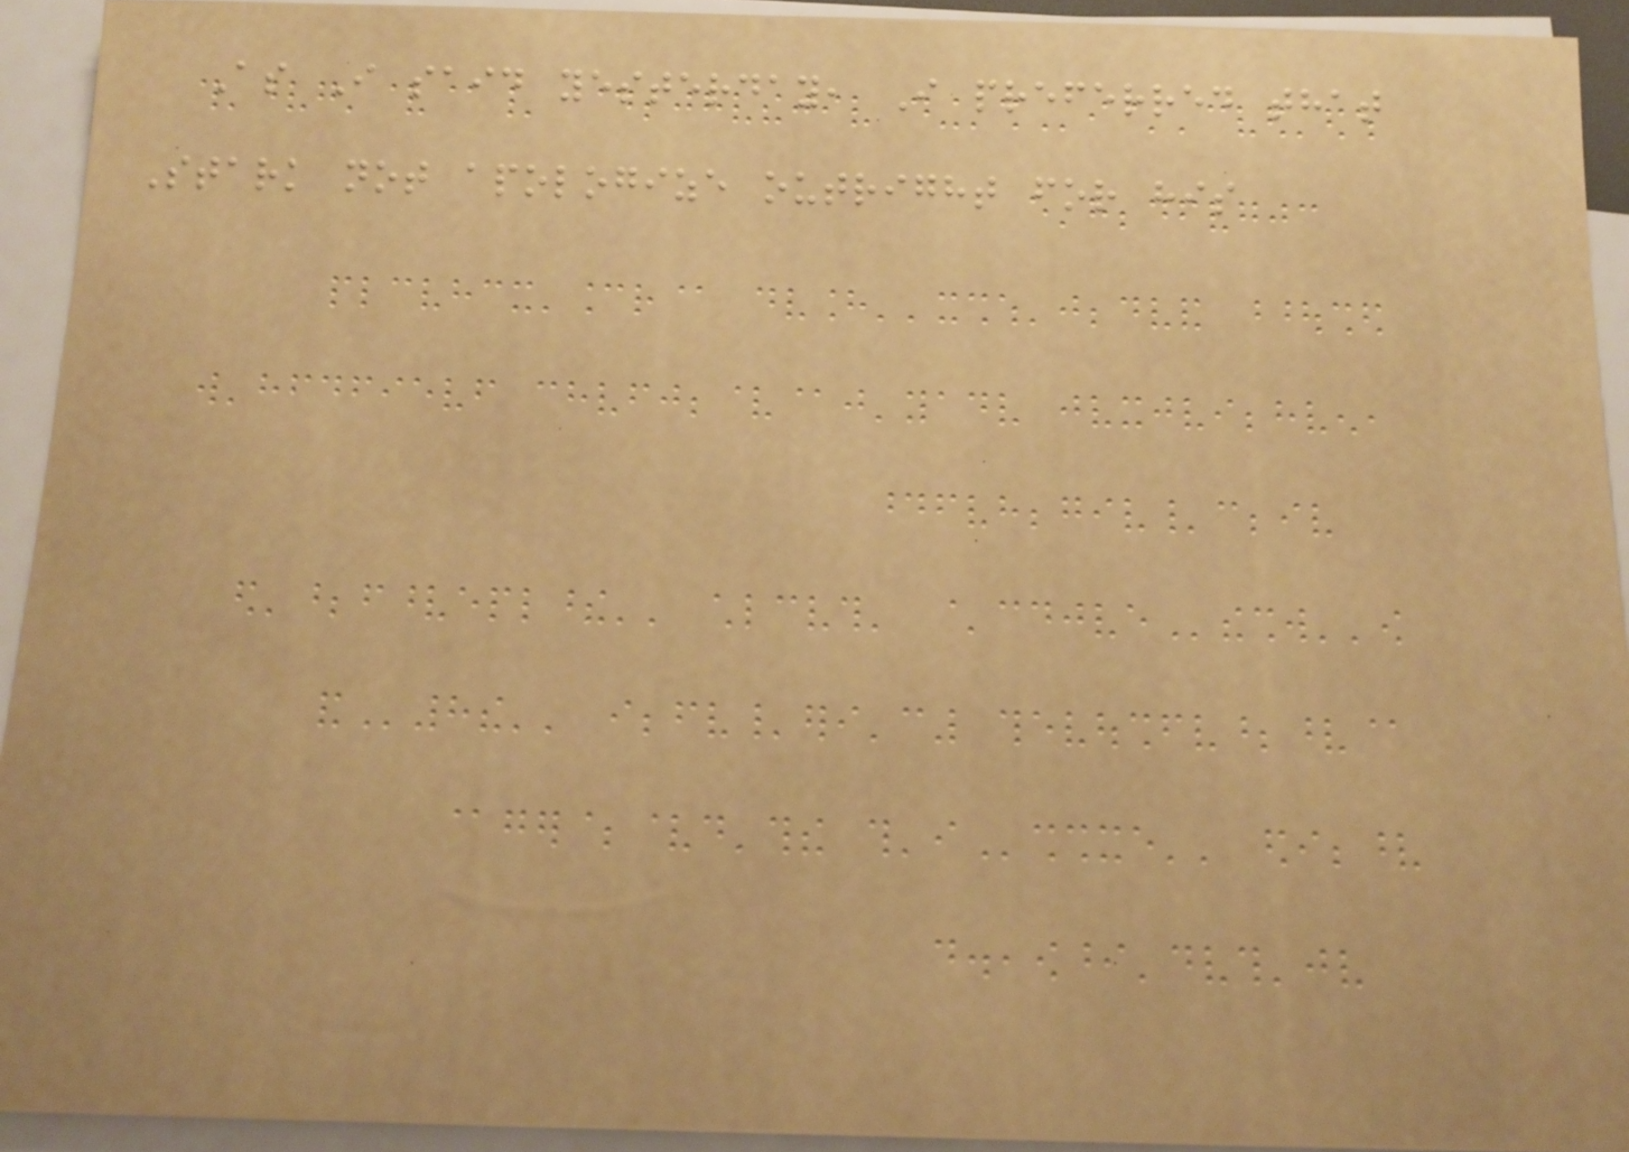As I said yesterday, I preferred that
Stark not apologize outright for his
